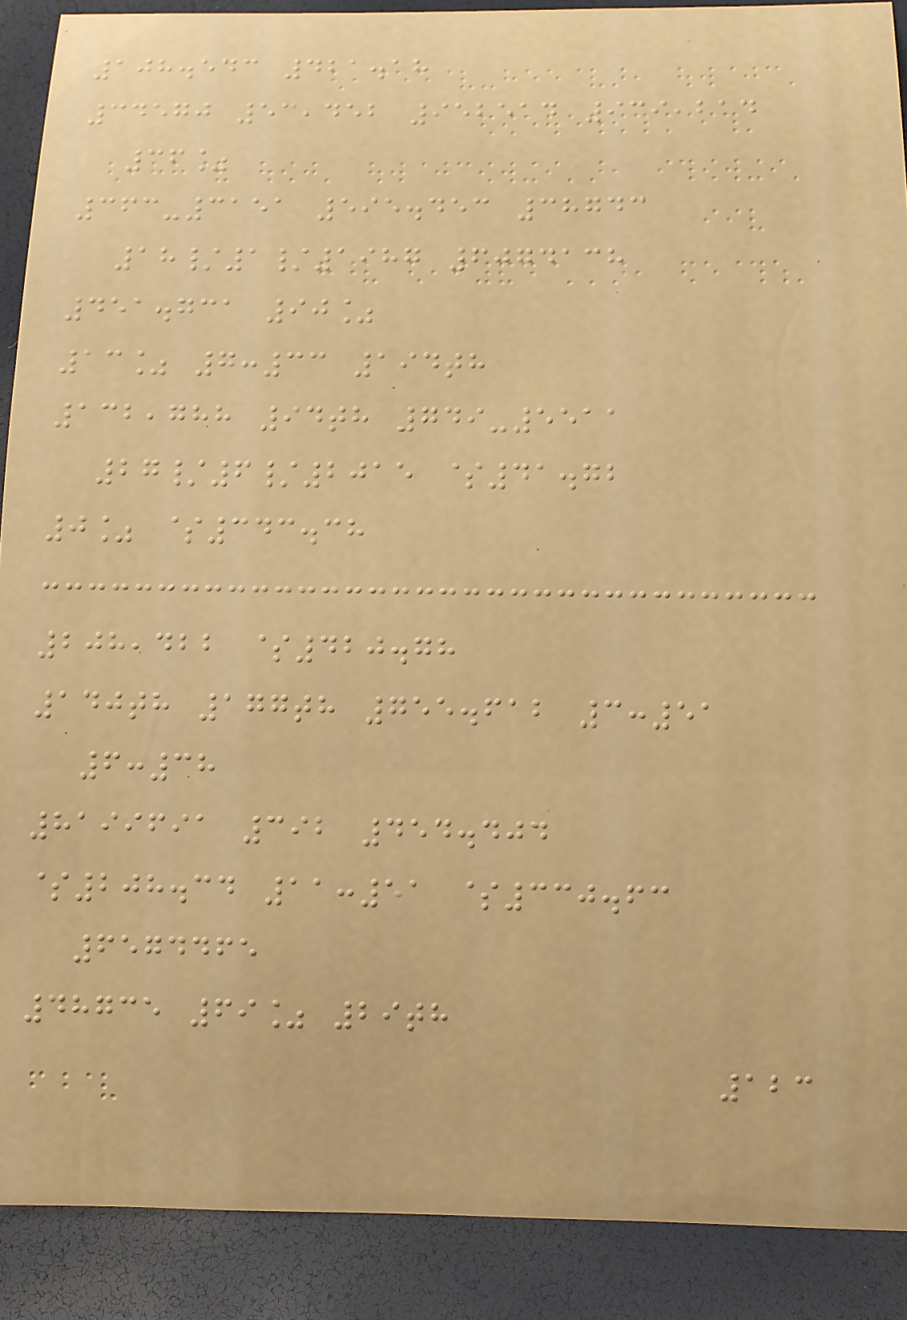108.543 421.18
34570 53,452 952514 939,214
36%
363-3151 595.453 38743
18/1/1987 6074138
451.731 90%
13% 7:33 194th
132,788 94th 749-5511
27/6/2015 $41.72
0% $343.38
208,422 $420.78
140th 177th 755.612 3:51
6:38
8199691 392 454.404
$208.34 11:51 $330.63
6574465
48735 69% 29th
123
